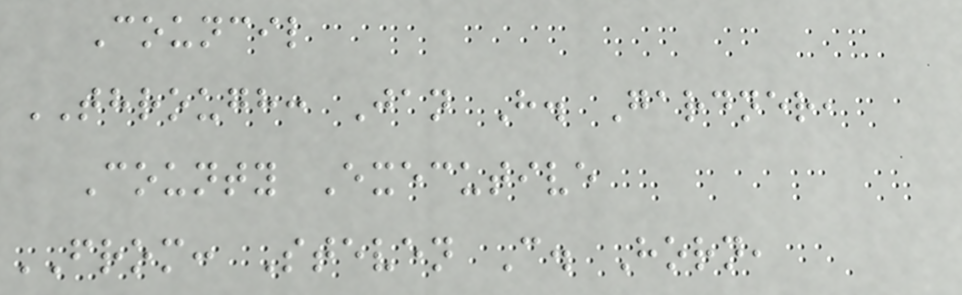Council
THROUGH: Jan H. Gardner,
County Executive
FROM: Steven C. Horn,
